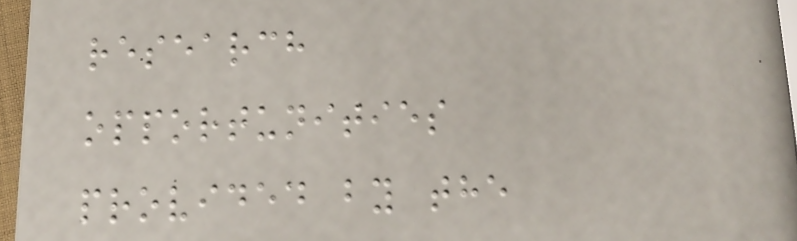research
opportunities
provided by the
